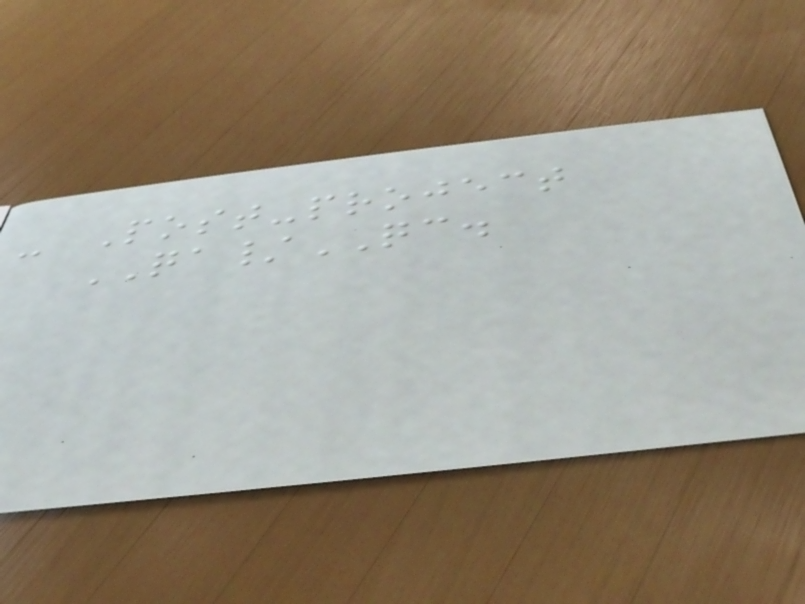- Post-project
QA/QC.
